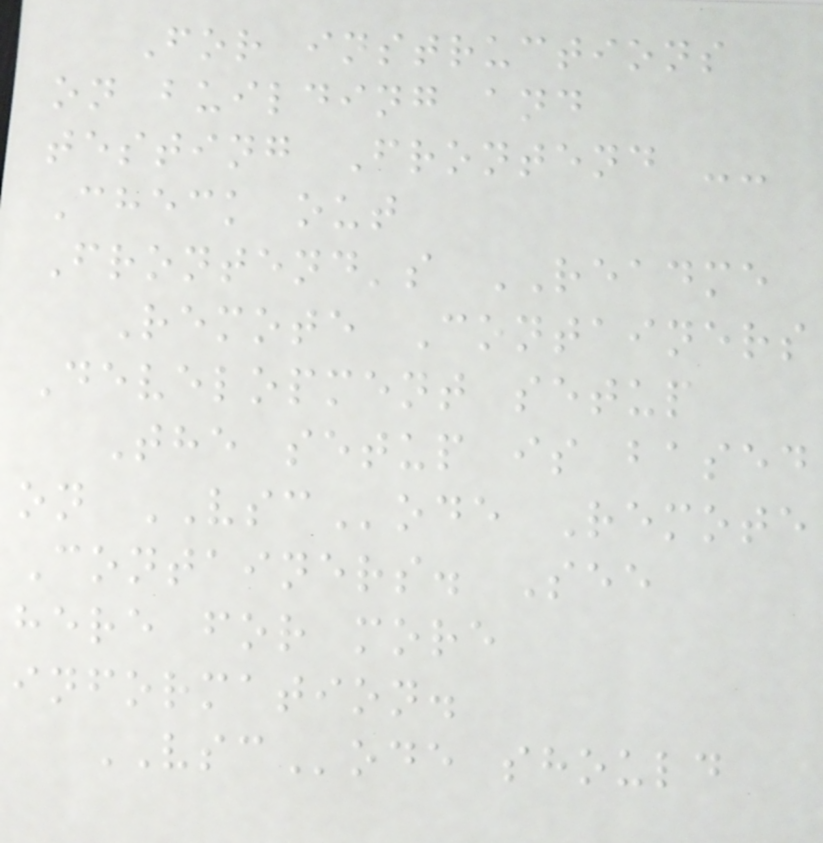For instructions
on building and
testing Frontend --
Check out
Frontend's README
Remote Containers
Development setup
The setup is based
on VSCode Remote
Containers. See
here for more
information.
VSCode should
